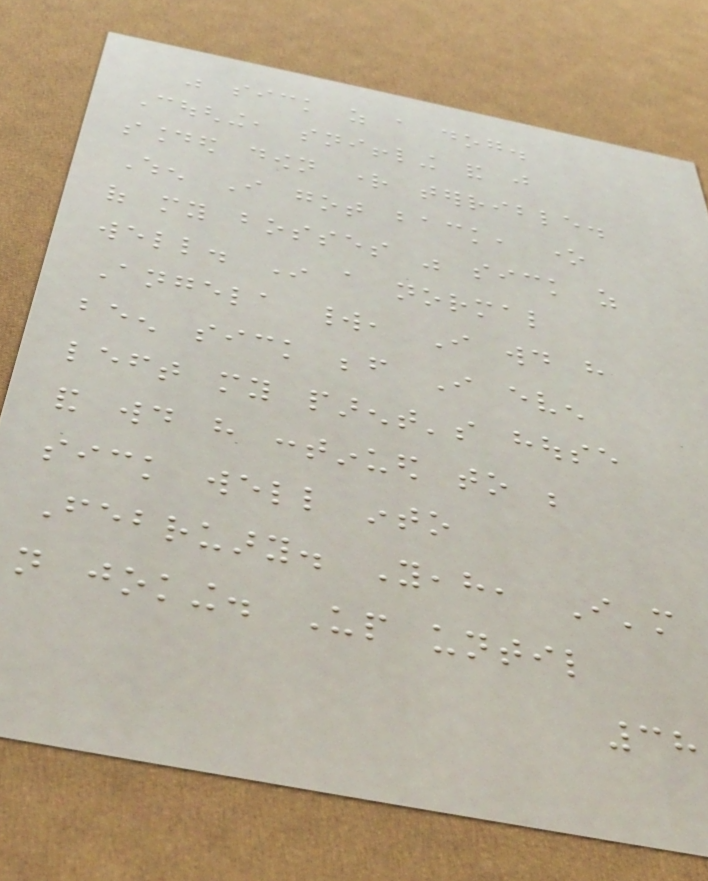was sick as a dog.
Coughing, sniffling and just
sounded down right terrible.
When I got back, one
of my bosses was sick as
well. In a normal
Angela world, I would have
been sick before I even
left my parent's house
and would have continued to be
sick well into
February. Yeah, I'm
not joking. Up until
38
